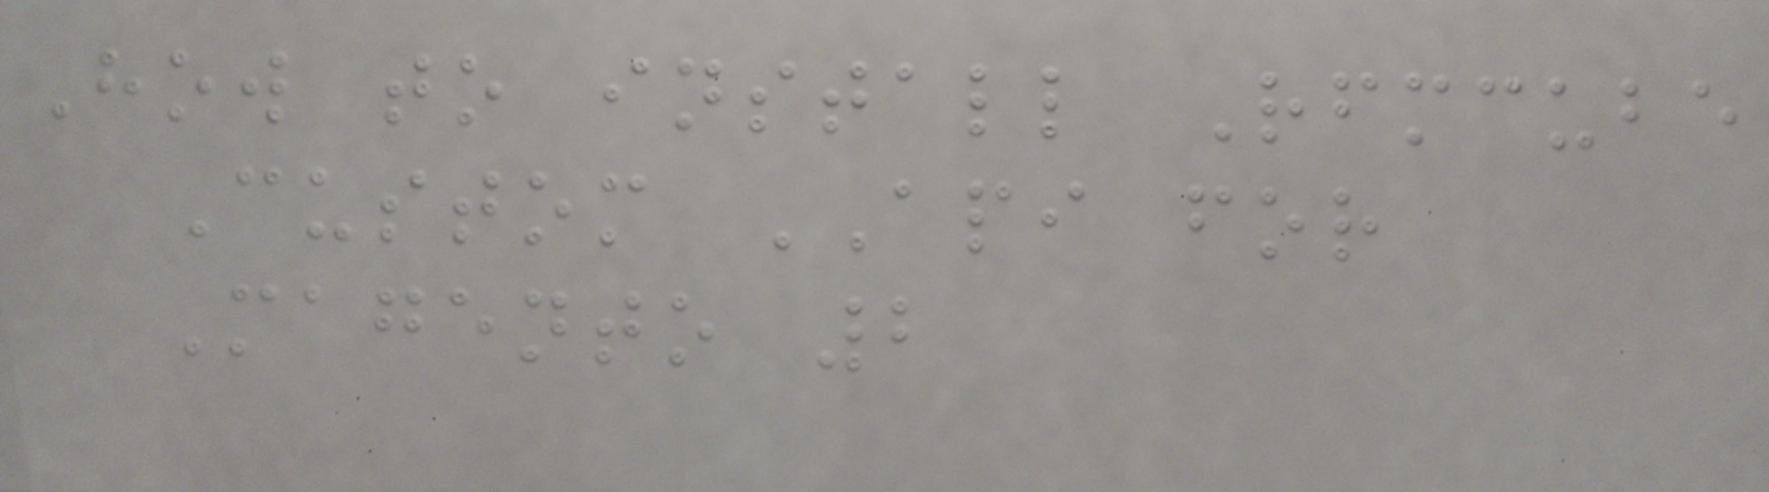How to install Rfmcube
Custom API for
Magento 2
